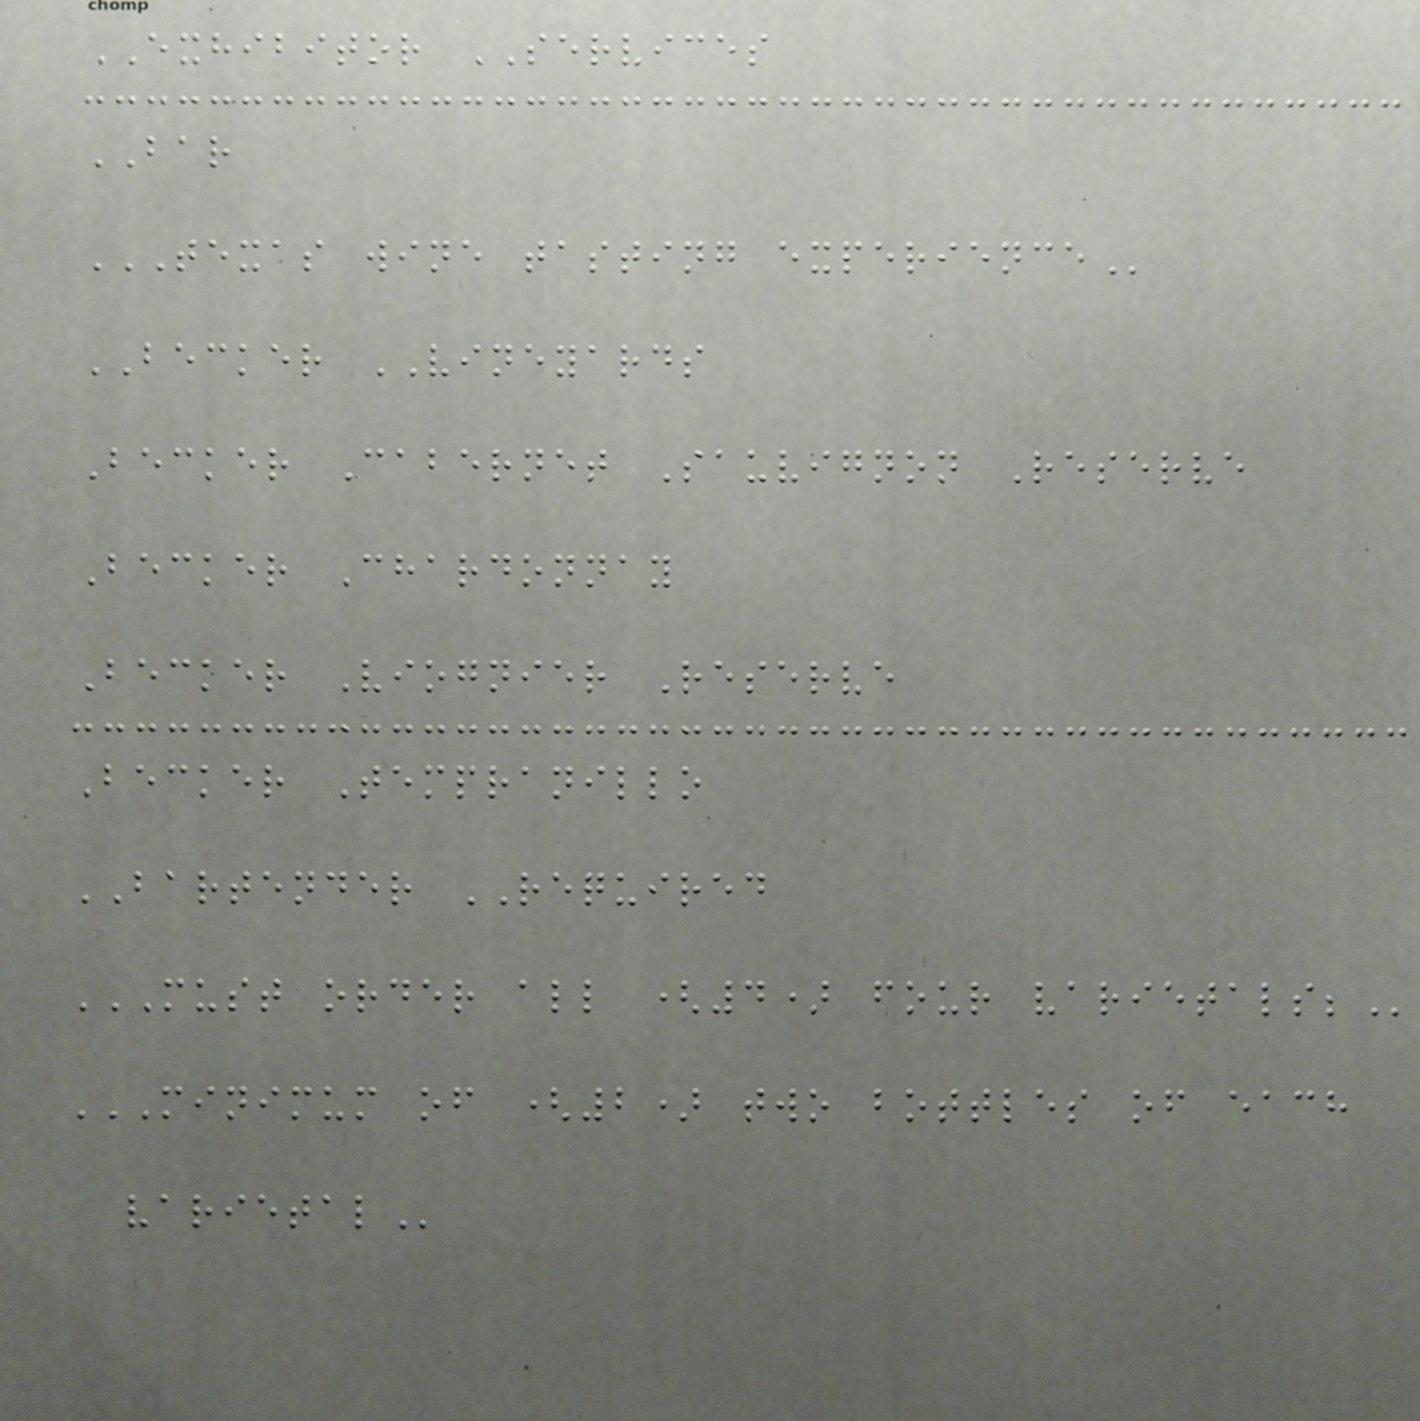EXHIBITOR SERVICES
BAR
TEXAS WINE TASTING EXPERIENCE
BECKER VINEYARDS
Becker Cabernet Sauvignon Reserve
Becker Chardonnay
Becker Viognier Reserve
Becker Tempranillo
BARTENDER REQUIRED
MUST ORDER ALL (4) FOUR VARIETALS;
MINIMUM OF (2) TWO BOTTLES OF EACH
VARIETAL
